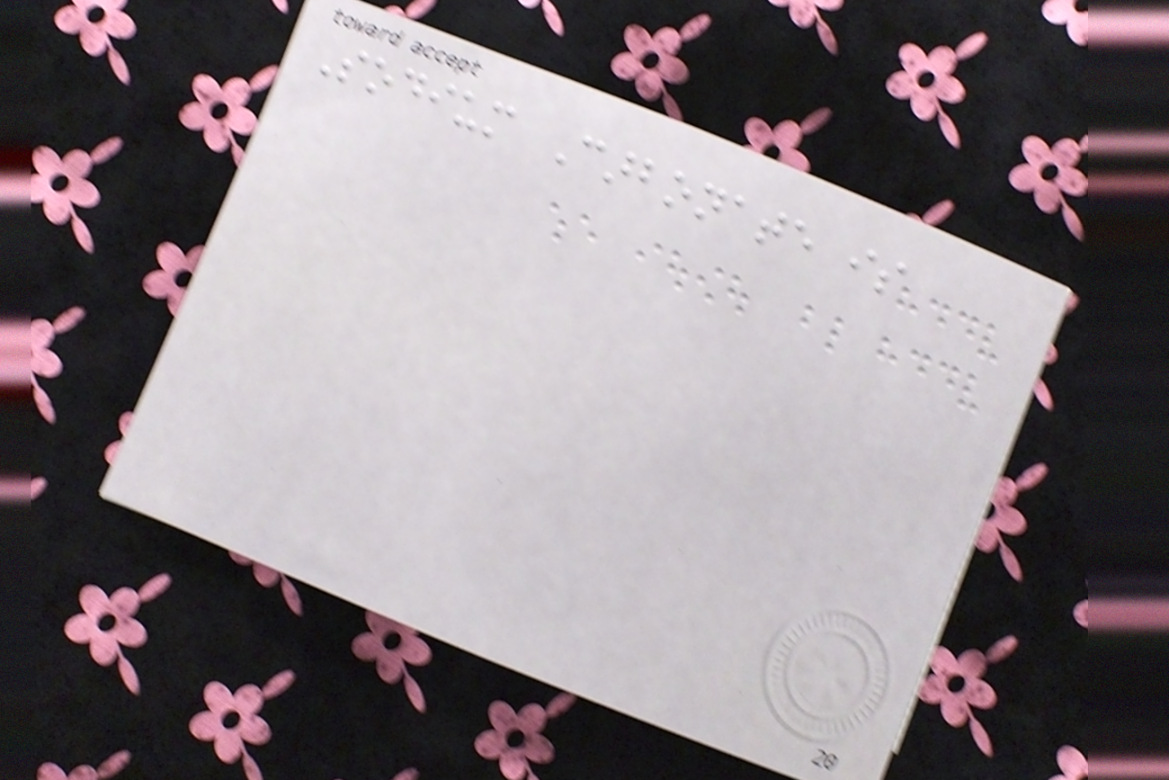Sodium Carbonate is
